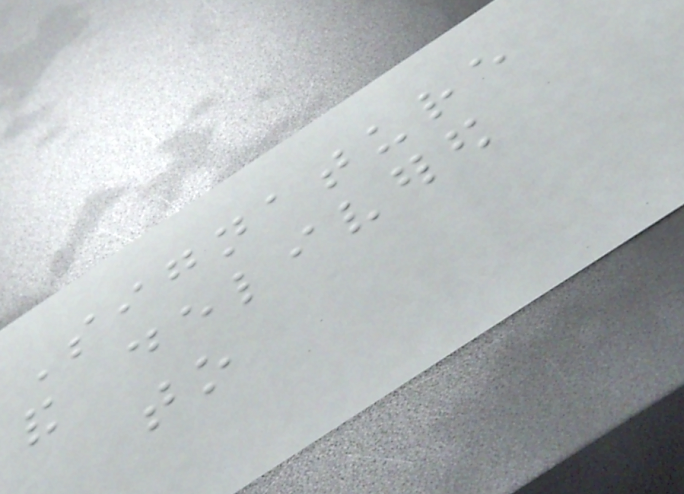Signature
and delivered
to
